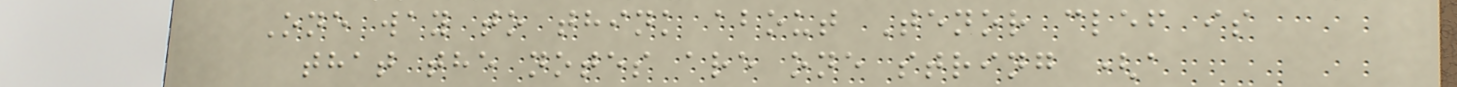One way to think about Tenor clef is
that the notes are one string (a
